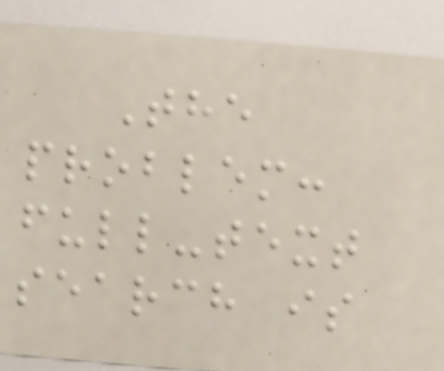The
problem:
full-text
search is
